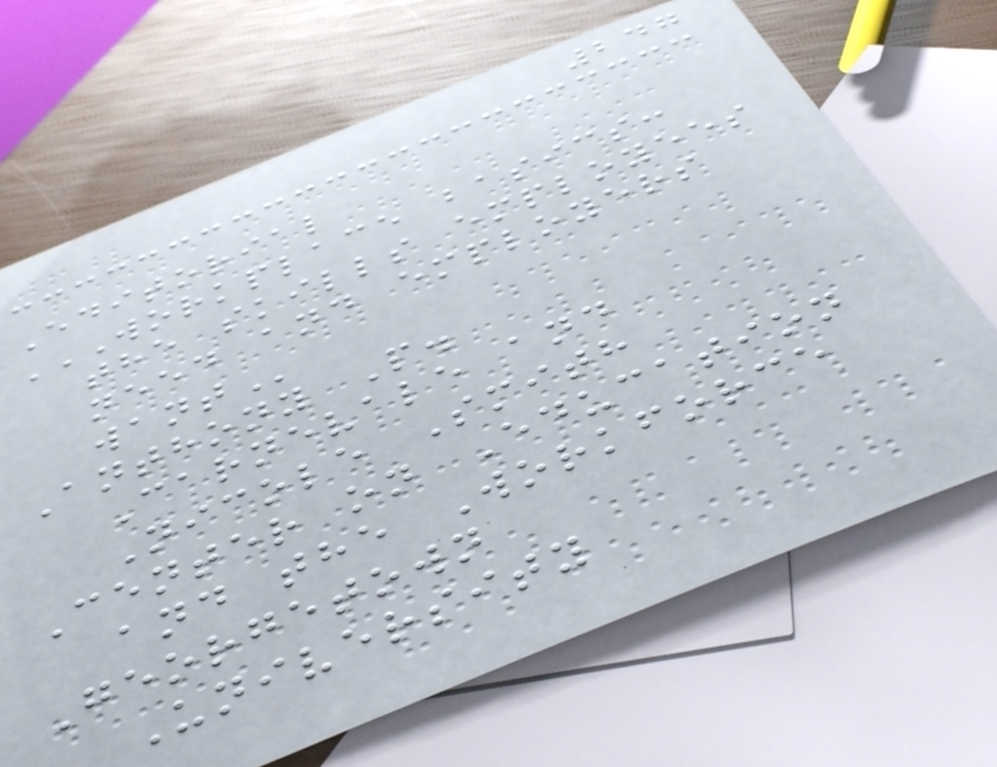247
Editorial
WORKPLACE BASICS:
THE SKILLS EMPLOYEES
NEED AND EMPLOYERS
WANT
Anthony P.
Carnevale and
Nicole Smith
Center on Education
and the Workforce
Georgetown
University
